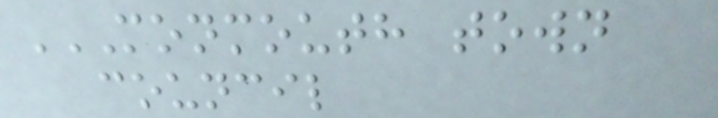MONMOUTH TOWN
COUNCIL
